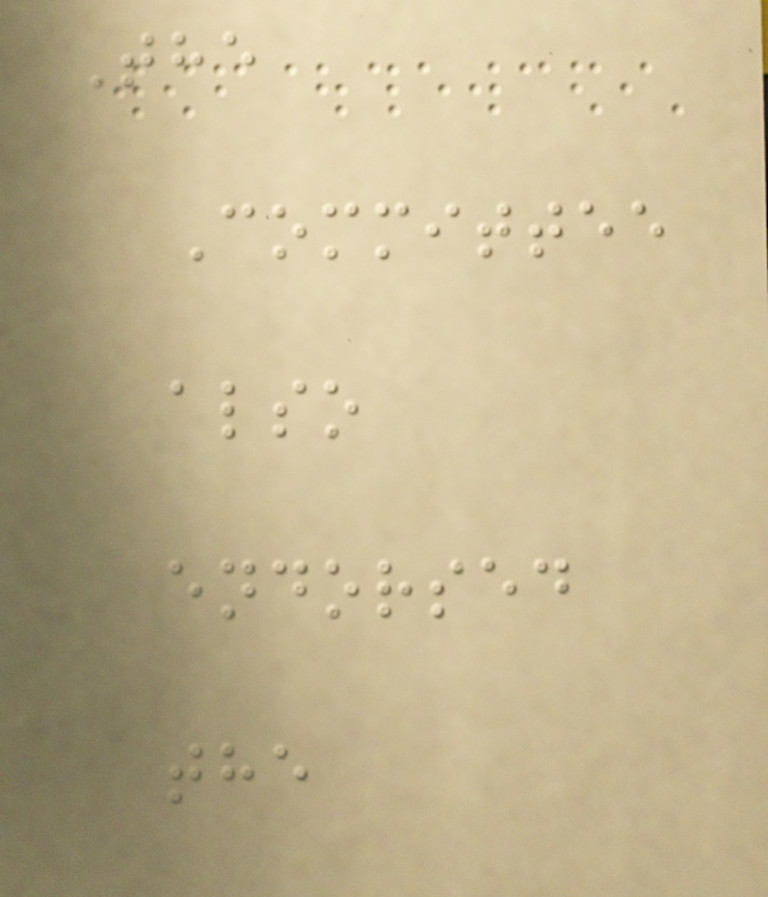The
Committee
also
endorsed
the
